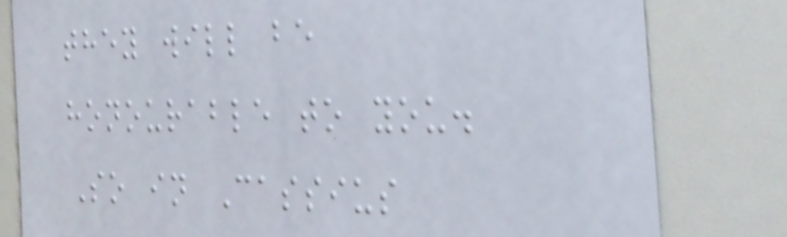they will be
honourable to you.
So in Cassius
